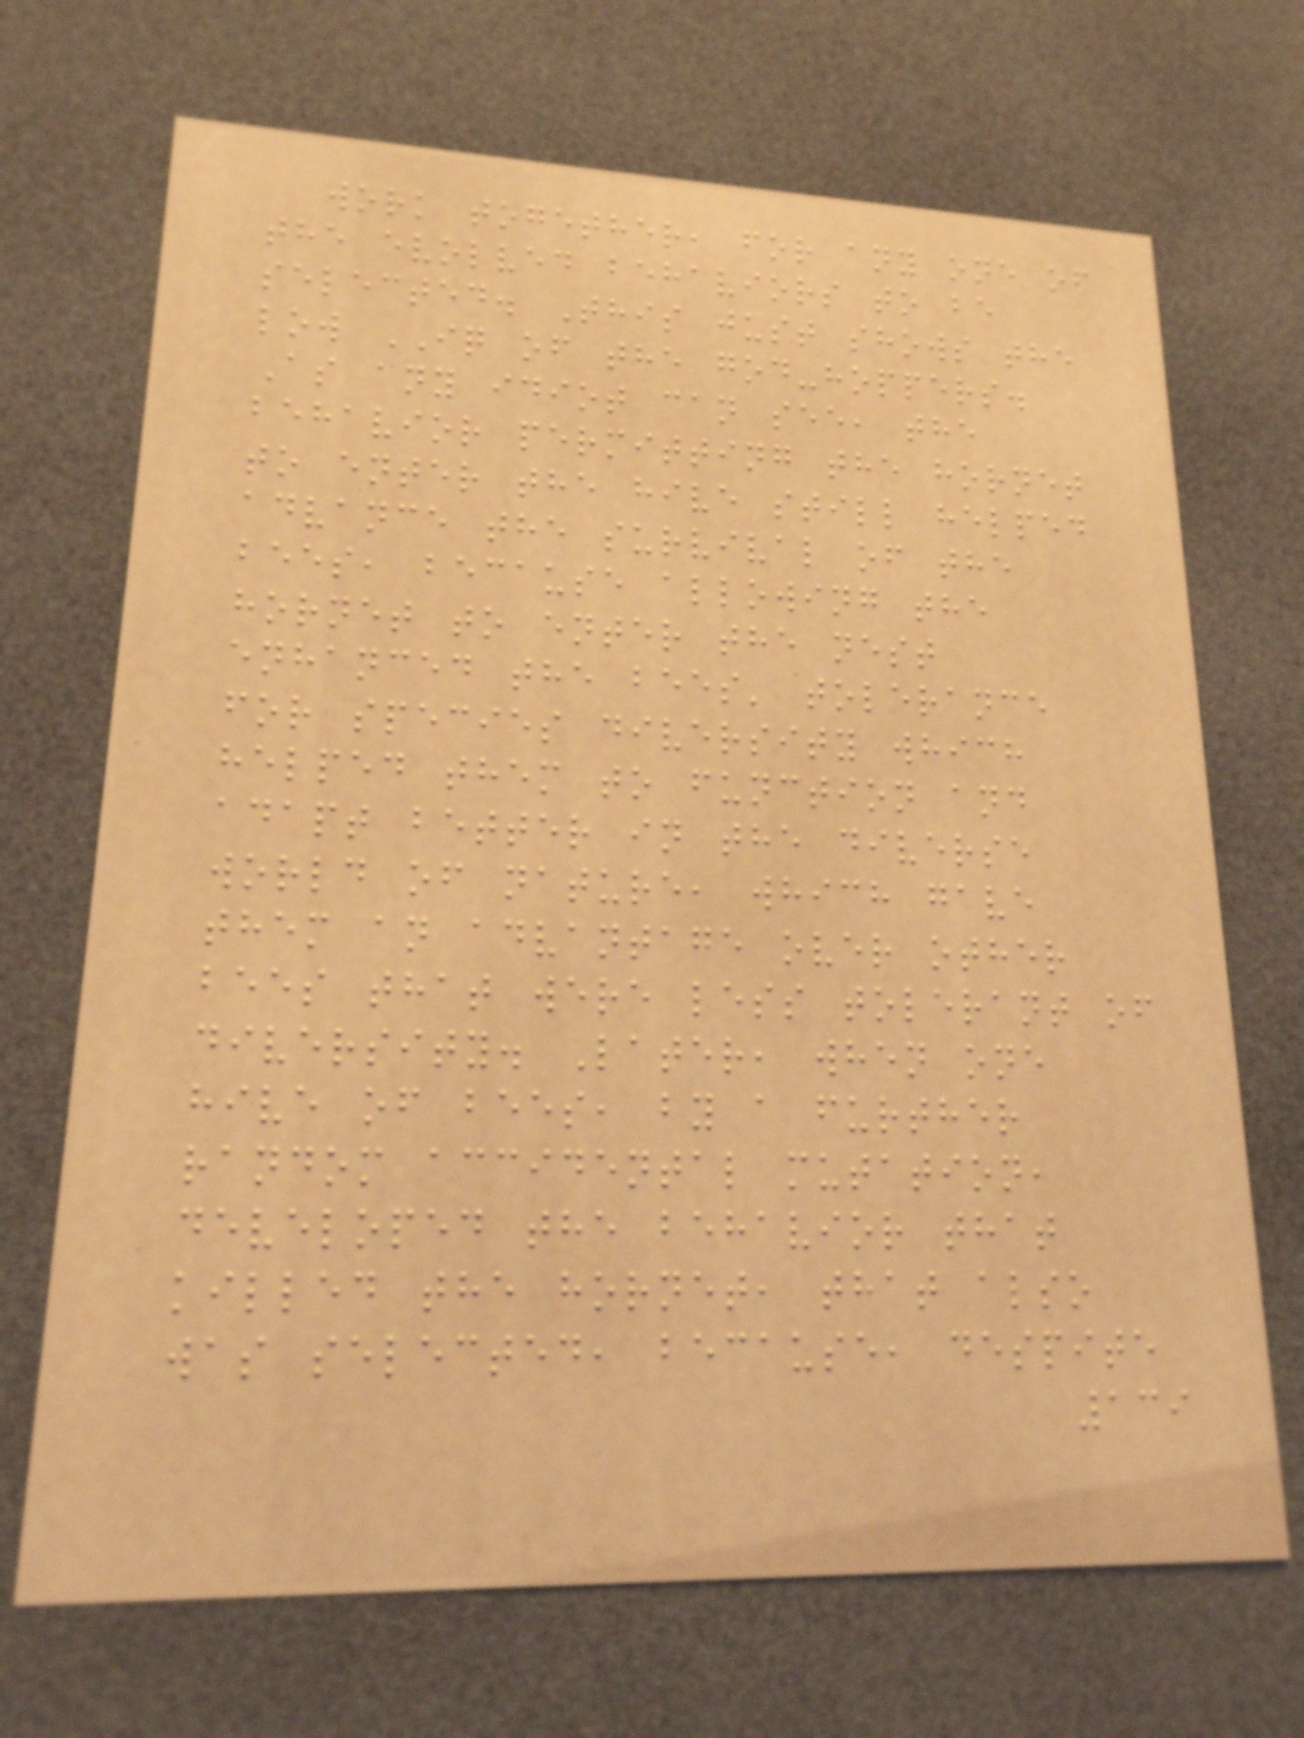work together, for any one of
the evolved behaviors to be
selected. This just shows the
low IQ of the god-hoppers.
As any idiot can see, the
behavior permitting the hornet
to enter the hive still helped
advance the survival of the
bees, because allowing the
hornet to enter the nest
enhanced the bees' tolerance
for species diversity which
helped them to function and
adapt better in the diverse
world of nature, which gave
them an advantage over other
bees that were less tolerant of
diversity. Later, when one
hive of bees, by a further
random accidental mutation,
developed the behavior that
killed the hornet, that also
was selected, because, despite
139
